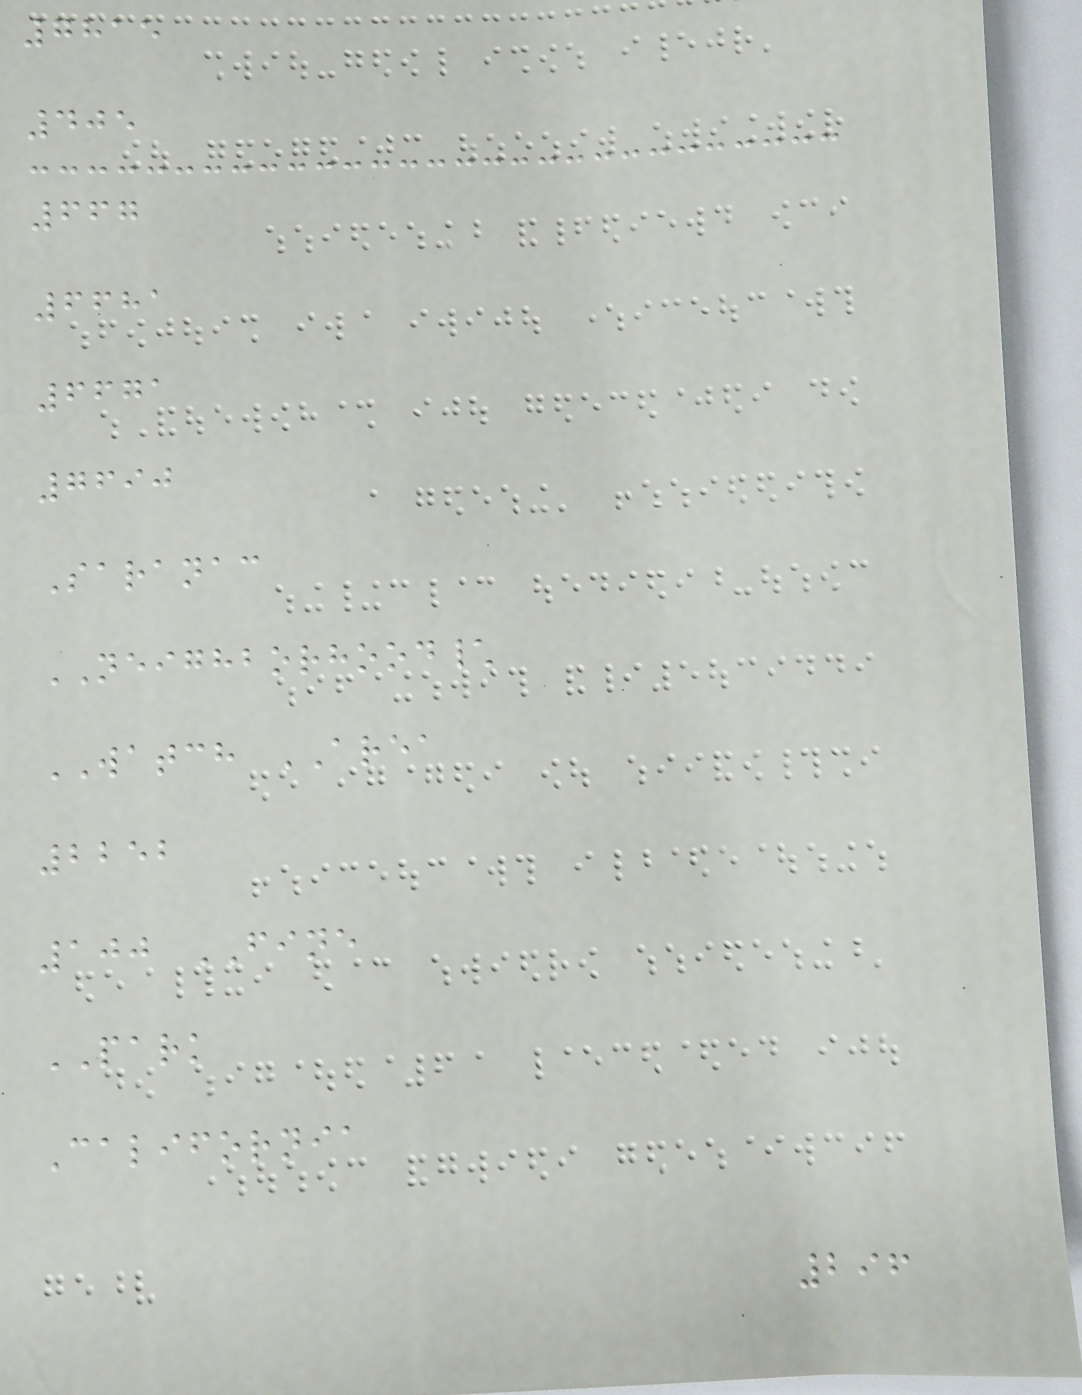7815
405
667
6681
6671
7690
Saranac
NEIGHBORHOOD\
WATCH AREA
2252
100 FINE
PARK
California
296
